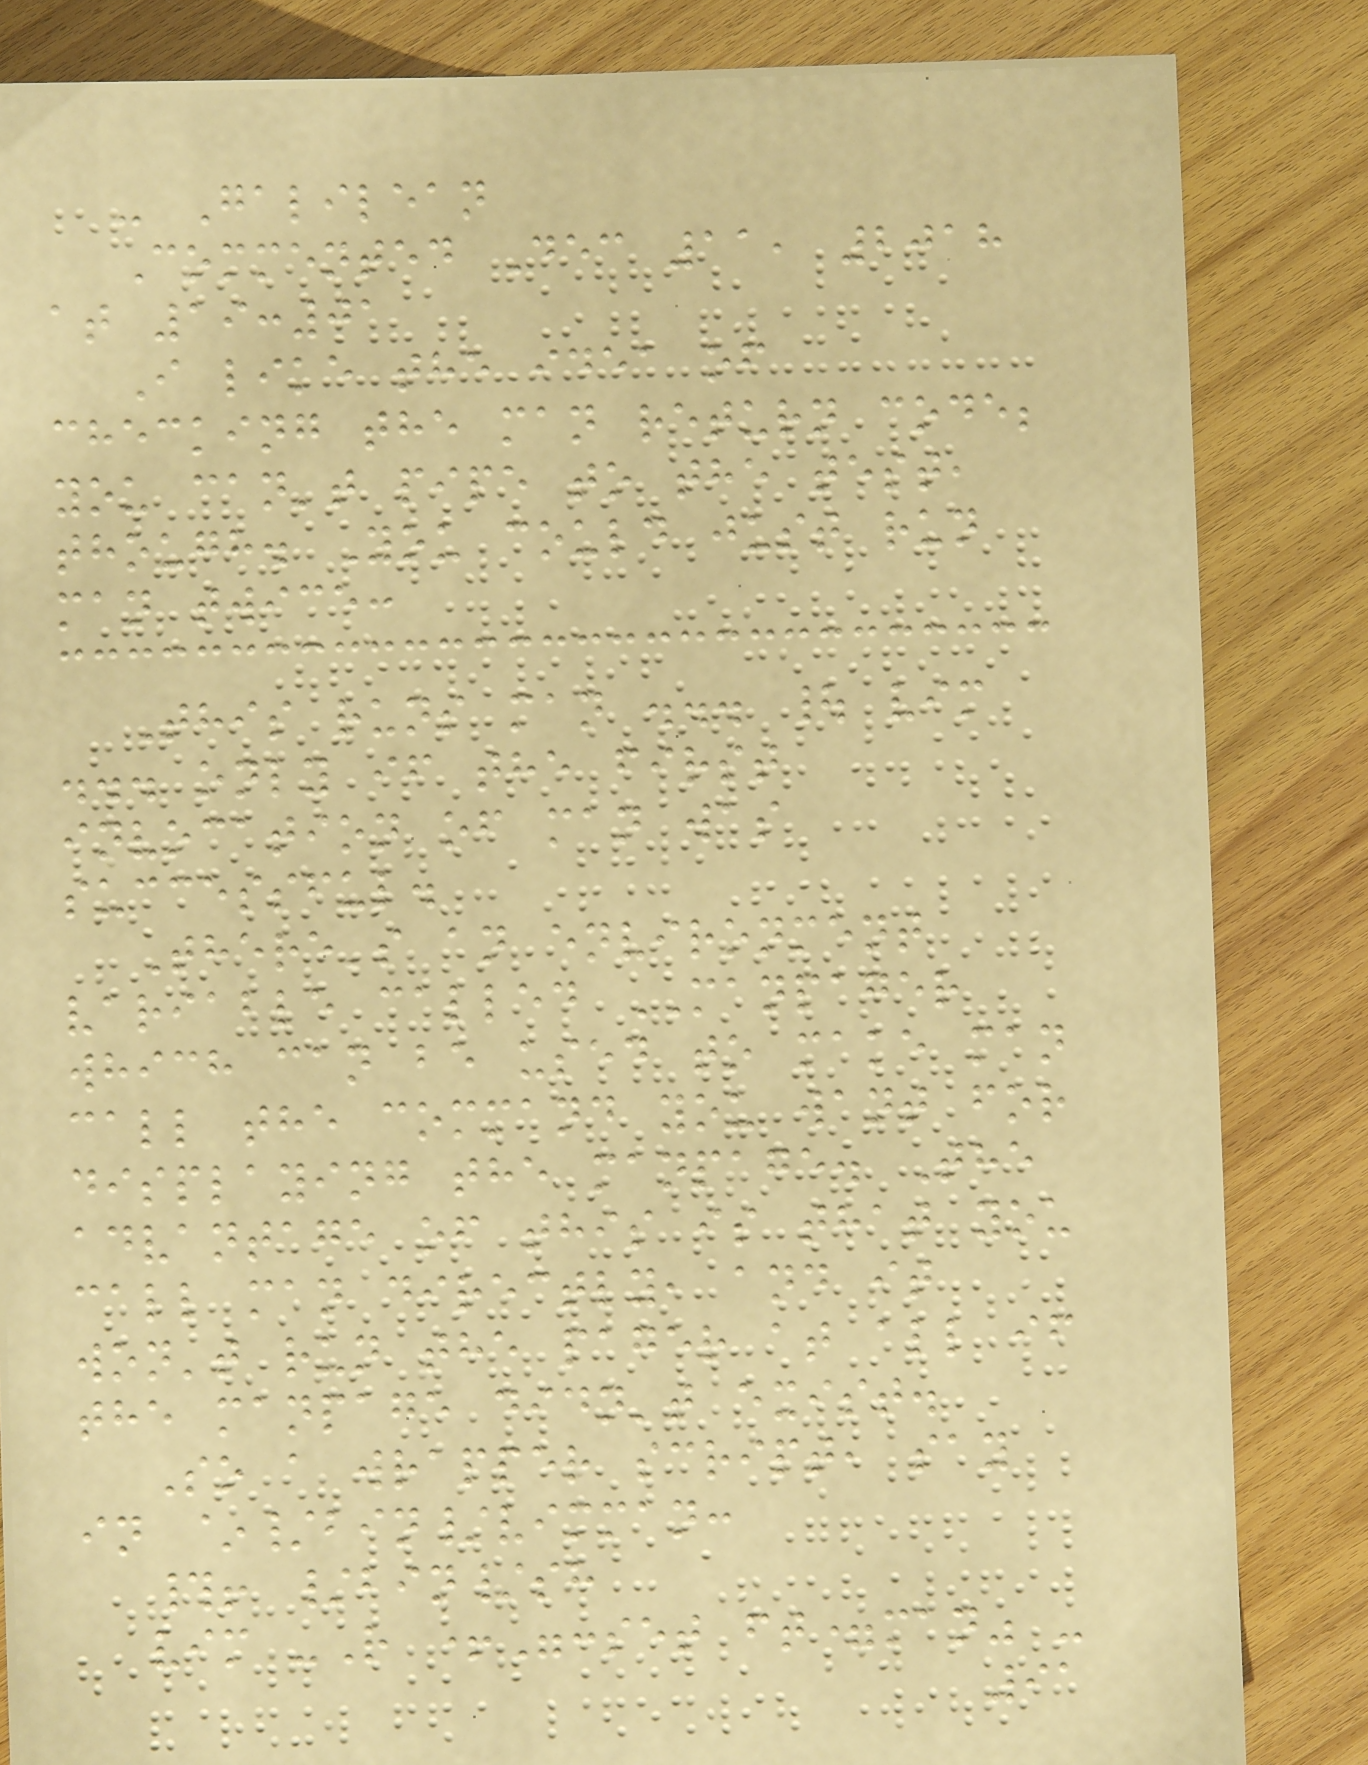- Galilean
Commented Dec 11, 2018
at 19:01
I like the idea of
checking the man return code;
you can't pipe to the test,
though. You could just run
man twice:
This runs man ... | vim
... only if the first
invocation of man was
successful.
There's an environment
variable called MANPAGER
which can be used to make man
call the command you want for
displaying the manpage. The
advantage of this is that you
call man directly, and it
won't run the pager at all if
the manpage didn't exist.
So a wrapper script, say
in ~/bin/vimman:
#! /bin/sh
vim -R +":set ft=man" -
91
